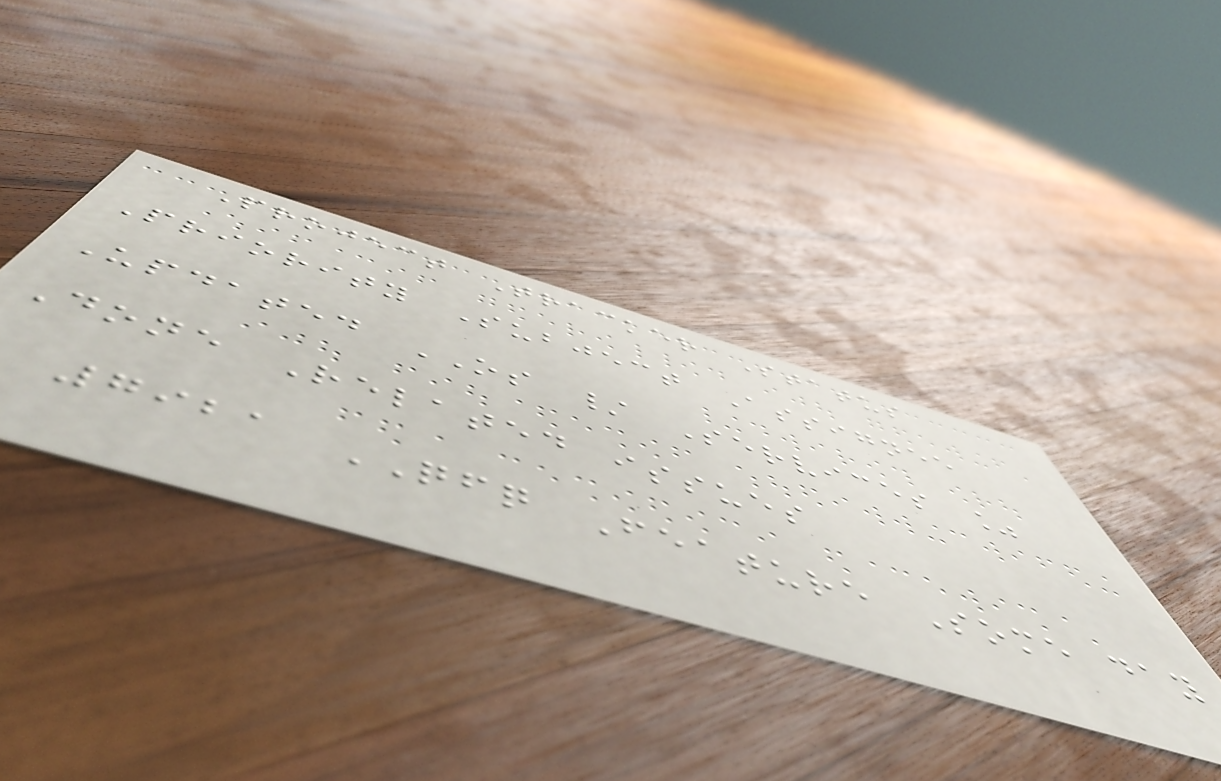Project Tracker Status
Priority Subject Assignee
Updated OS / Services %
Done Related issues
7921 QFQ Feature Some day
